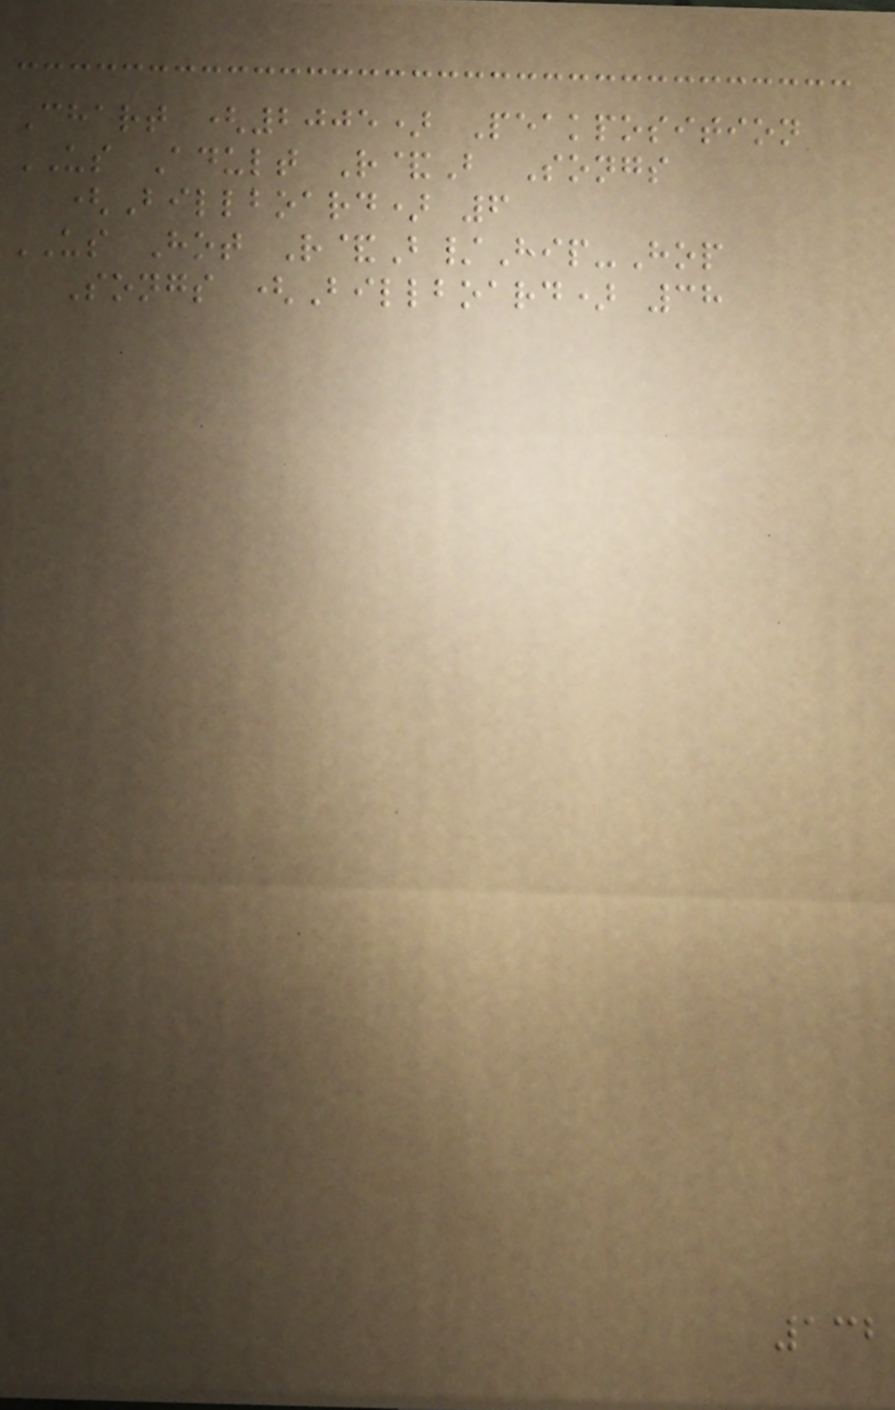Chart (2005) Peakposition
US Adult R&B Songs
(Billboard) 6
US Hot R&B/Hip-Hop
Songs (Billboard) 38
132
